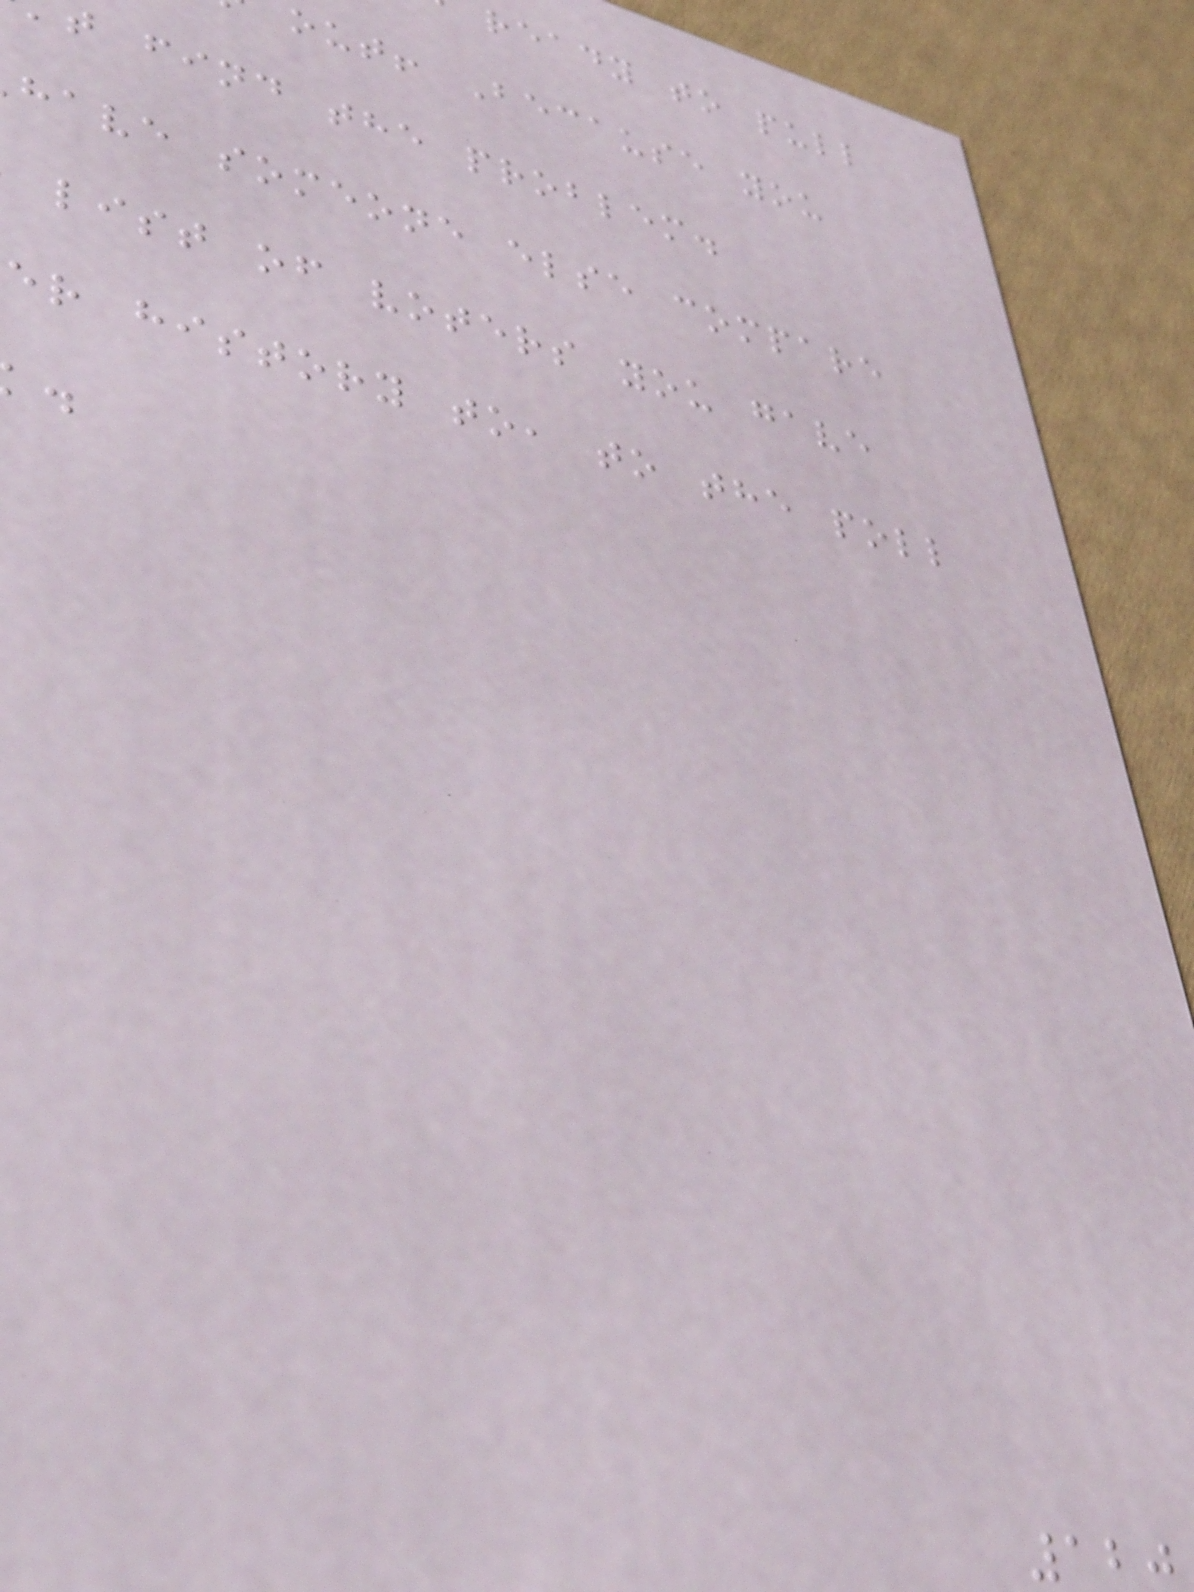ready to pull
out! Because you
t find the problem.
have someone else compare
list of voters you gave
er history to, to the poll
